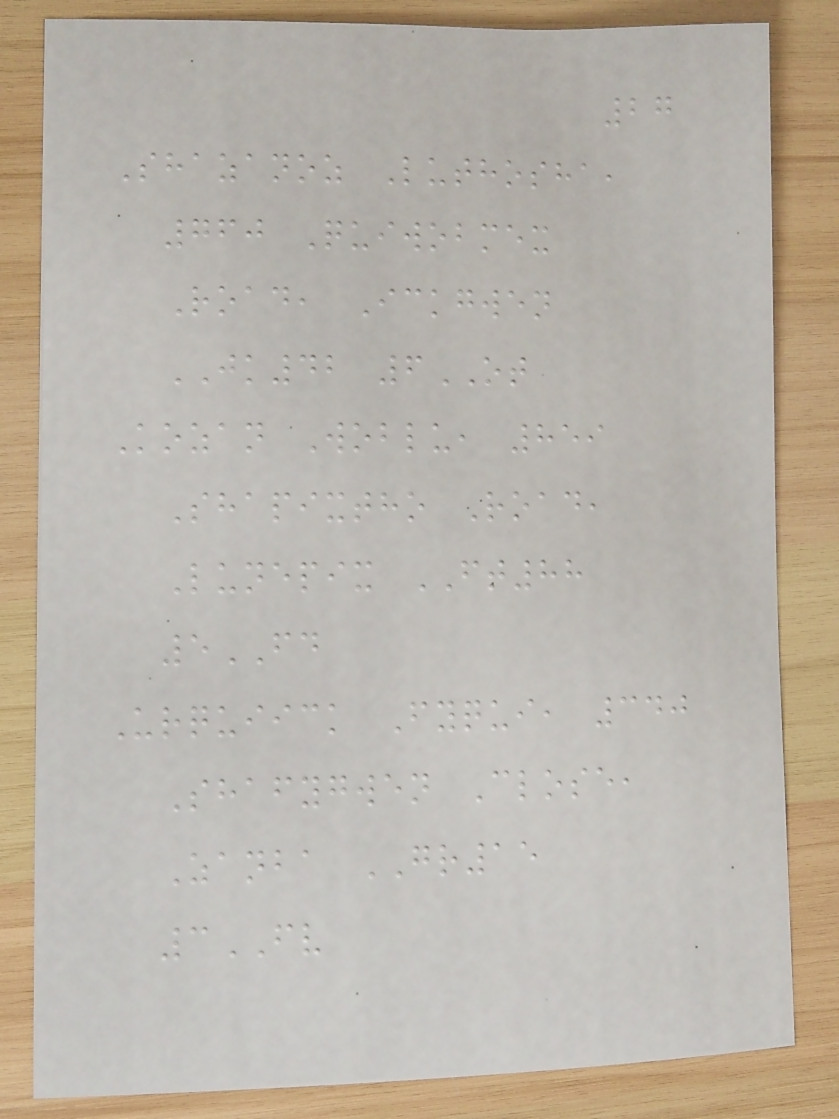27
Shazanoz Luthosha,
760 Quiwobmex
Road, Ickgwen
JK42 6OT
Kozan Woblu, 859
Shapixtho Road,
Lunepix FT88
5FD
Urquiick Fyqui, 340
Shafygwen Close,
Zanba GR15
3FV
